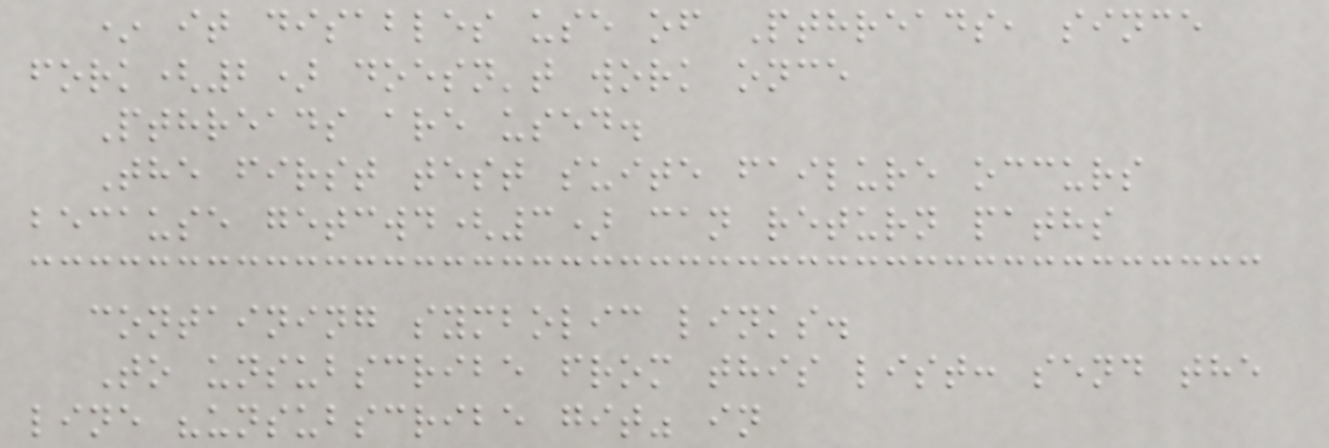* it disables use of Pthreads, since
fork(2) doesn't work once
Pthreads are used.
The first test suite failure occurs
because getcwd(3) can return paths
containing symbolic links.
To unsubscribe from this list: send the
line "unsubscribe git" in
